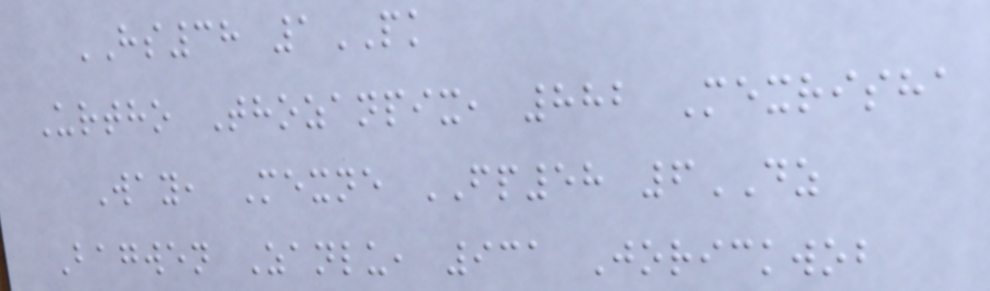HS38 1PK
Urtho Thozanpix, 882 Mexrisha
Way, Mexne FP58 6DZ
Bagwen Zanlu, 931 Jorickwob
